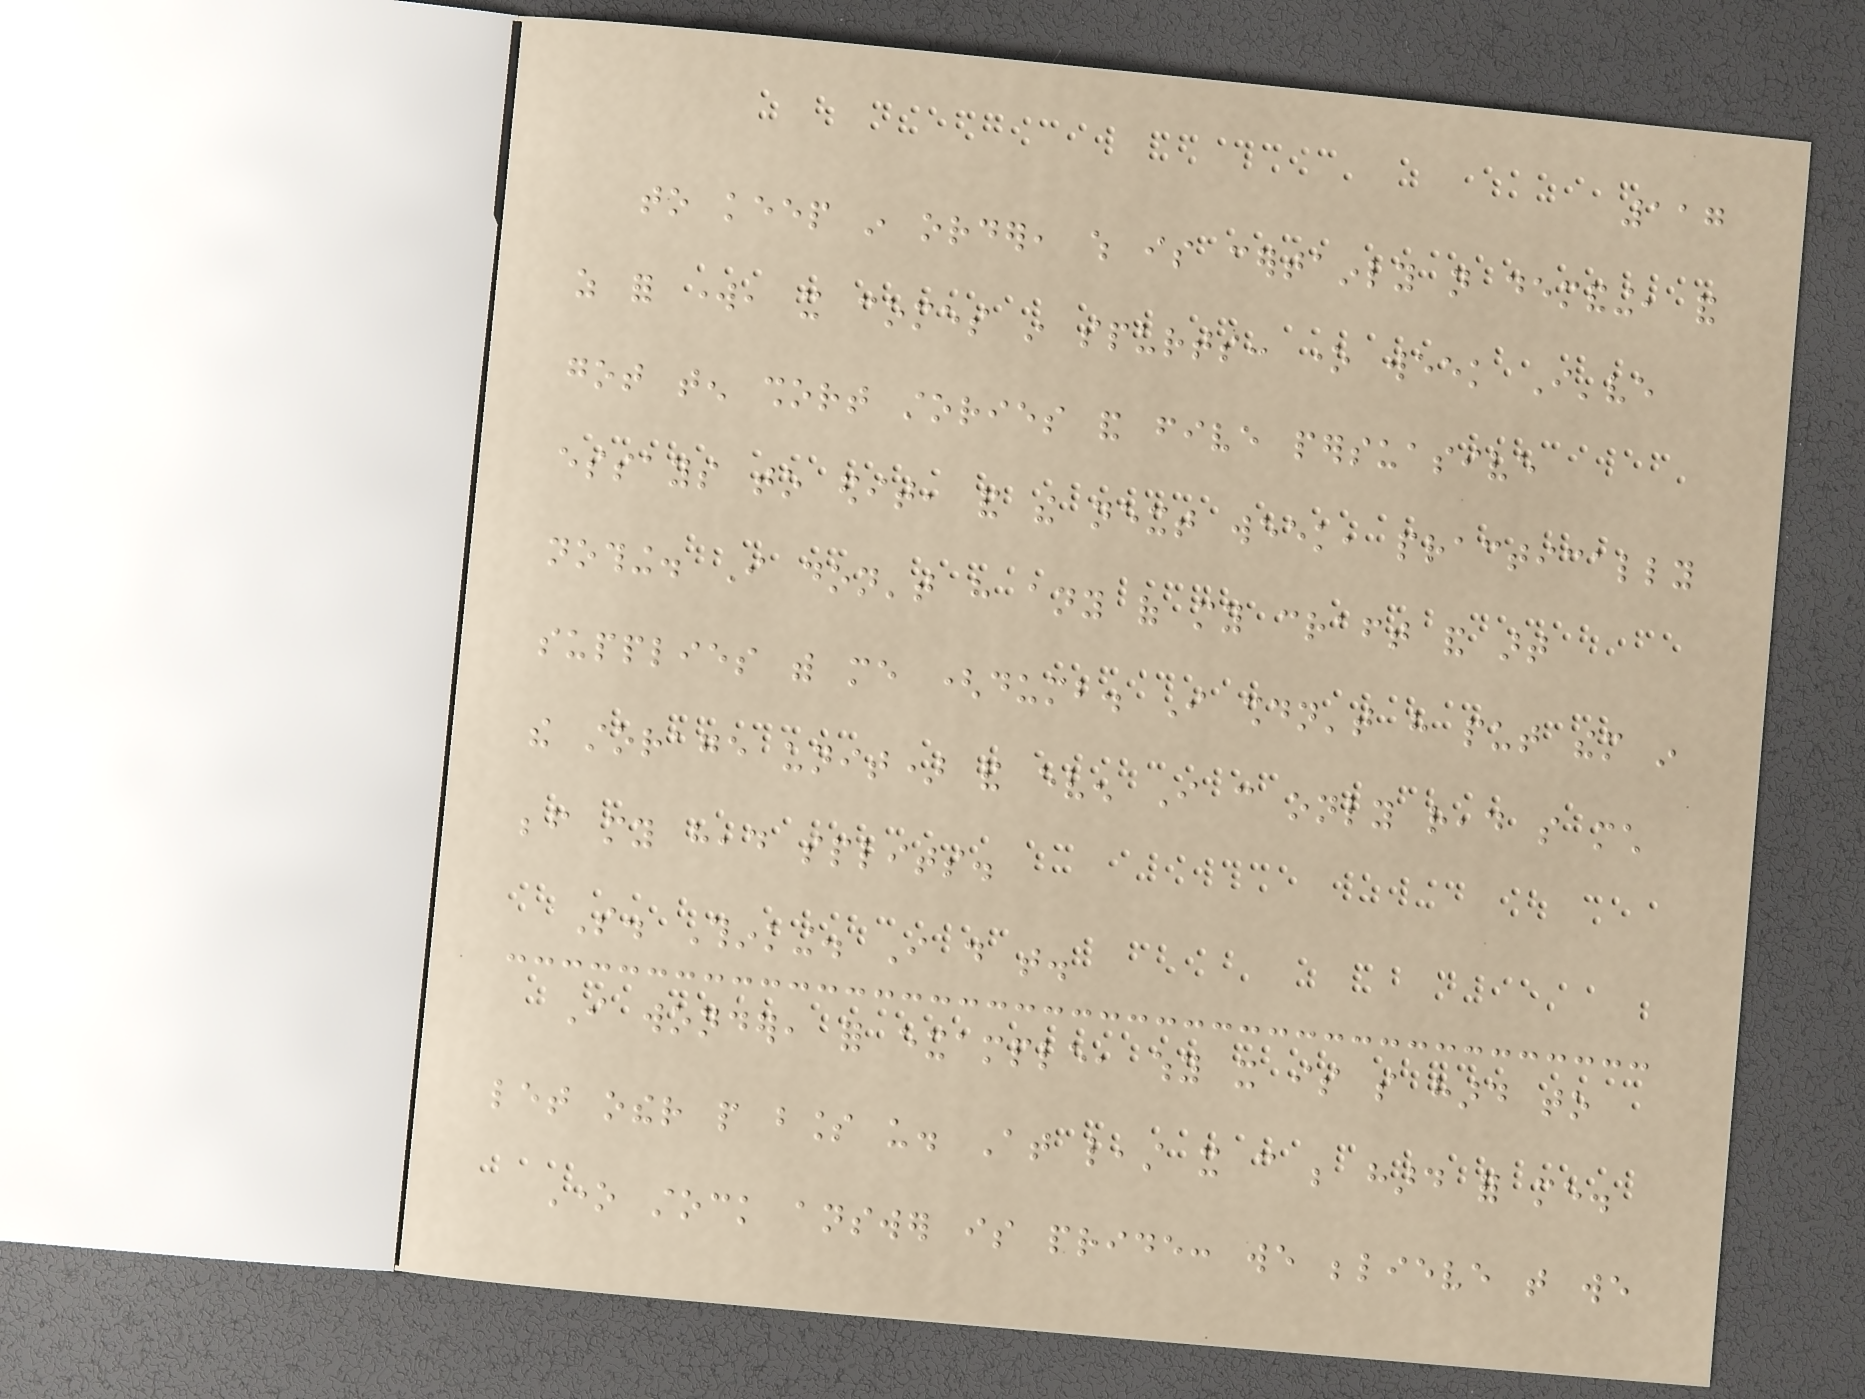117
to keep in order, which is certainly not demanding, and
as for work, it comes in spurts: one week I've
got ten short stories and five persuasive
essays to edit, and the next week, practically
nothing. I don't have any of my craft and art
supplies with me (dumb. I shouldn't have put them in
the storage unit) and even I can only read so much
before my head splits.
So. Thinking. I do that.
I wonder, for example, why it is so hard to
let other people bless us. At least it can be hard for me.
One stock answer is pride: we believe that we
